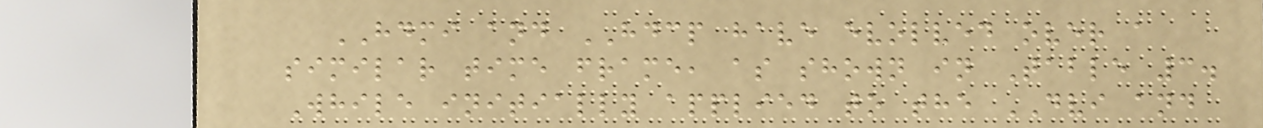HDMI and HDCP have evolved over a
similar time frame, as shown in Table 3.
While initially applied to the DVI and
